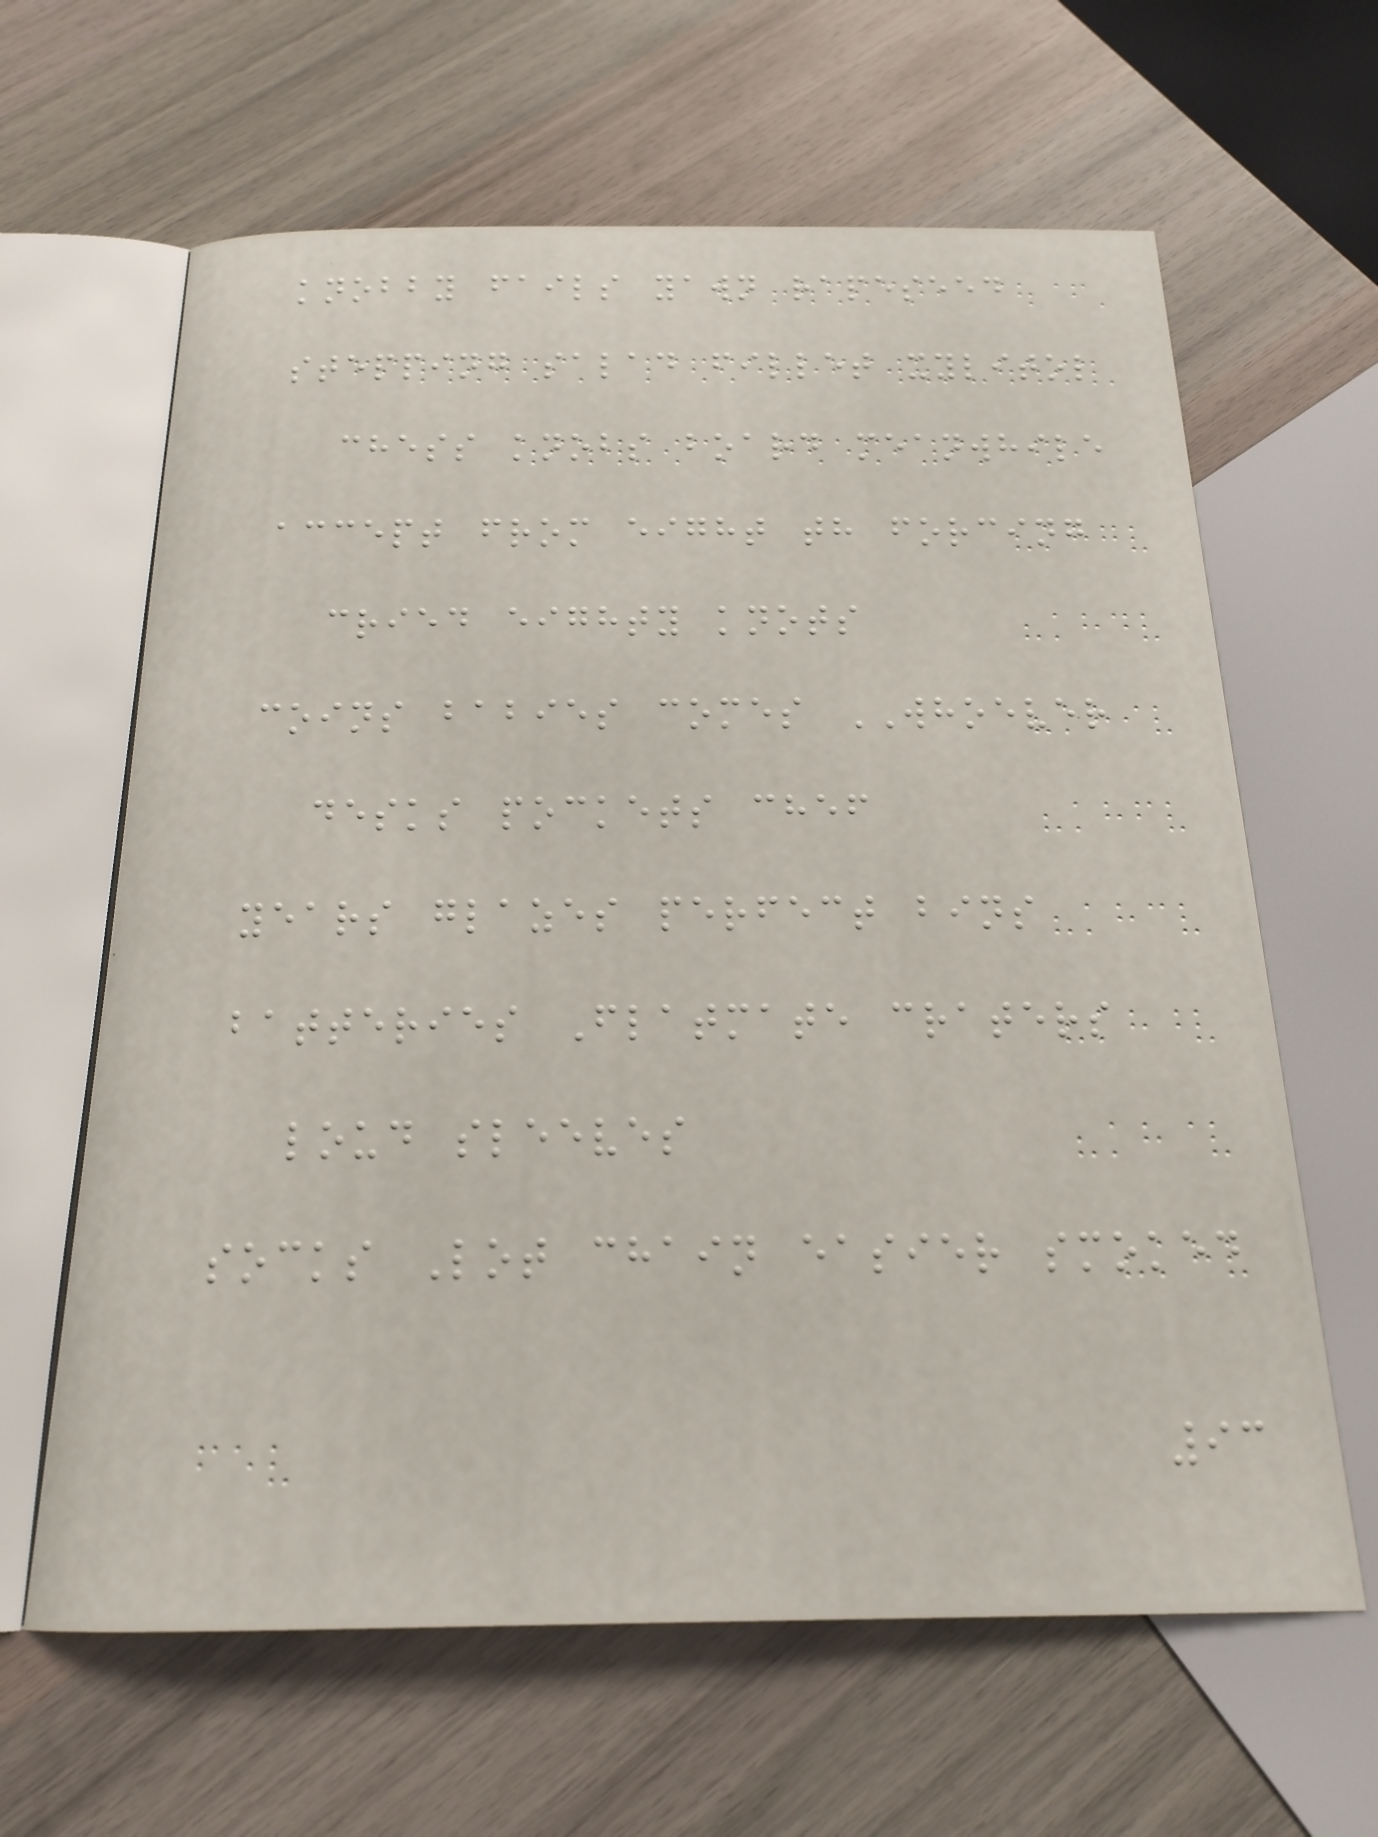knobby fails yawn rapeseed
stepping salad fillet xylitol
chess knobs board meanwhile
accept from eight th forcing
cried eighty knots
coins babies comes WHOEVER
desks pockets chef
years glazes perfect bins
batteries Flatmate craters
loud sleeves
socks Lot chain easier smoked
93
